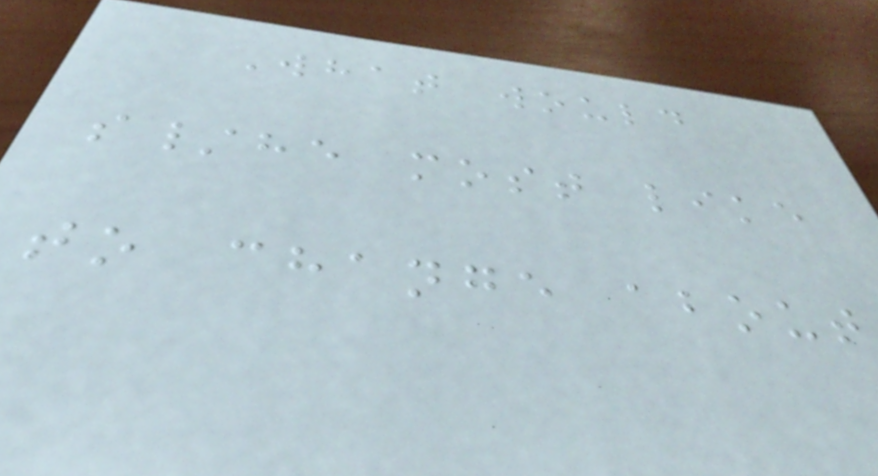What would
s/he most like
to change about
